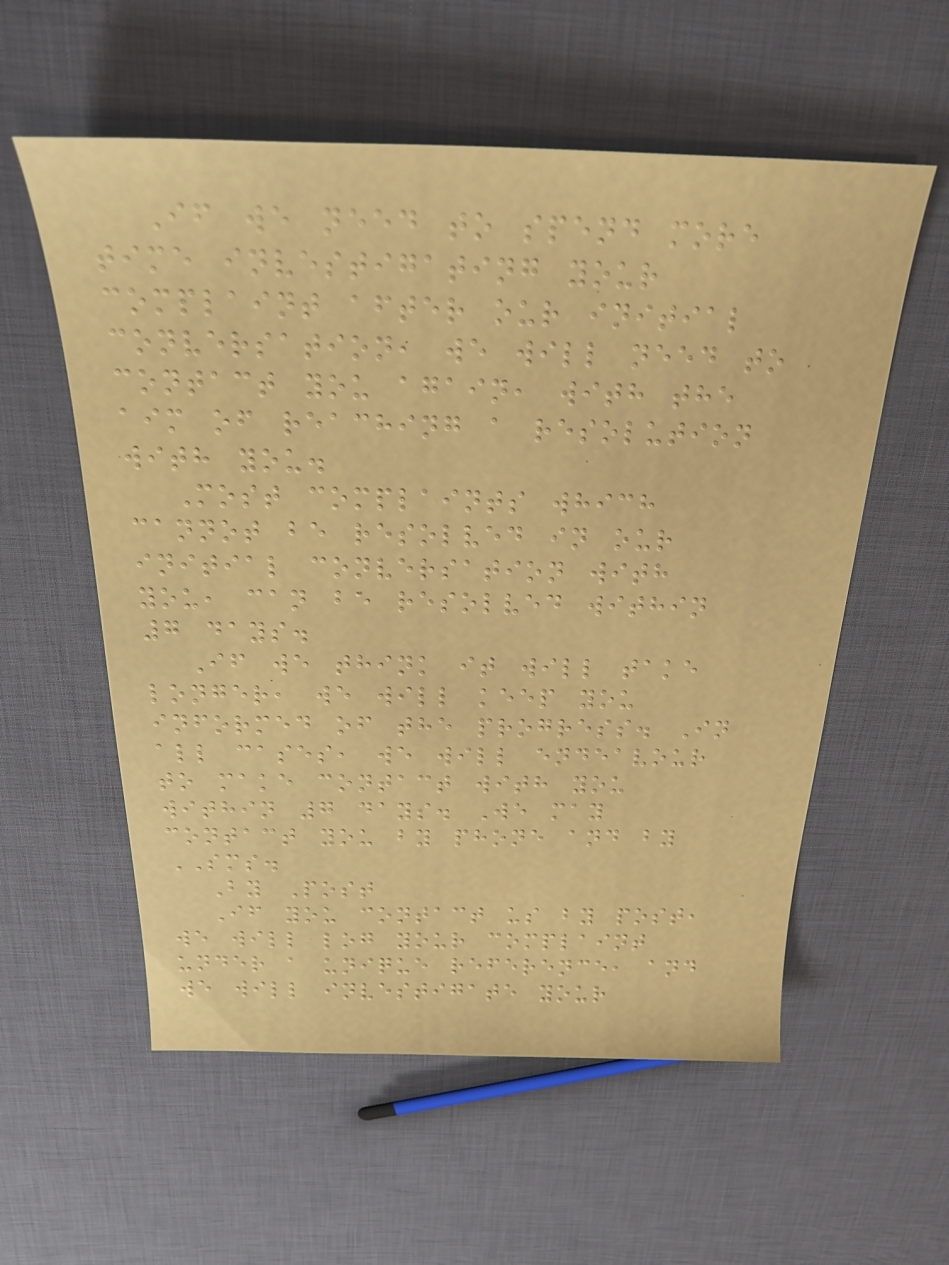If we need to spend more
time investigating your
complaint after our initial
conversation, we will need to
contact you again, with the
aim of reaching a resolution
with you.
Most complaints which
cannot be resolved in our
initial conversation with
you, can be resolved within
7 days.
If we think it will take
longer, we will keep you
informed of the progress. In
all cases, we will endeavour
to make contact with you
within 7 days. We may
contact you by phone and by
SMS.
By Post
If you contact us by post,
we will log your complaint
under a unique reference, and
we will investigate your
